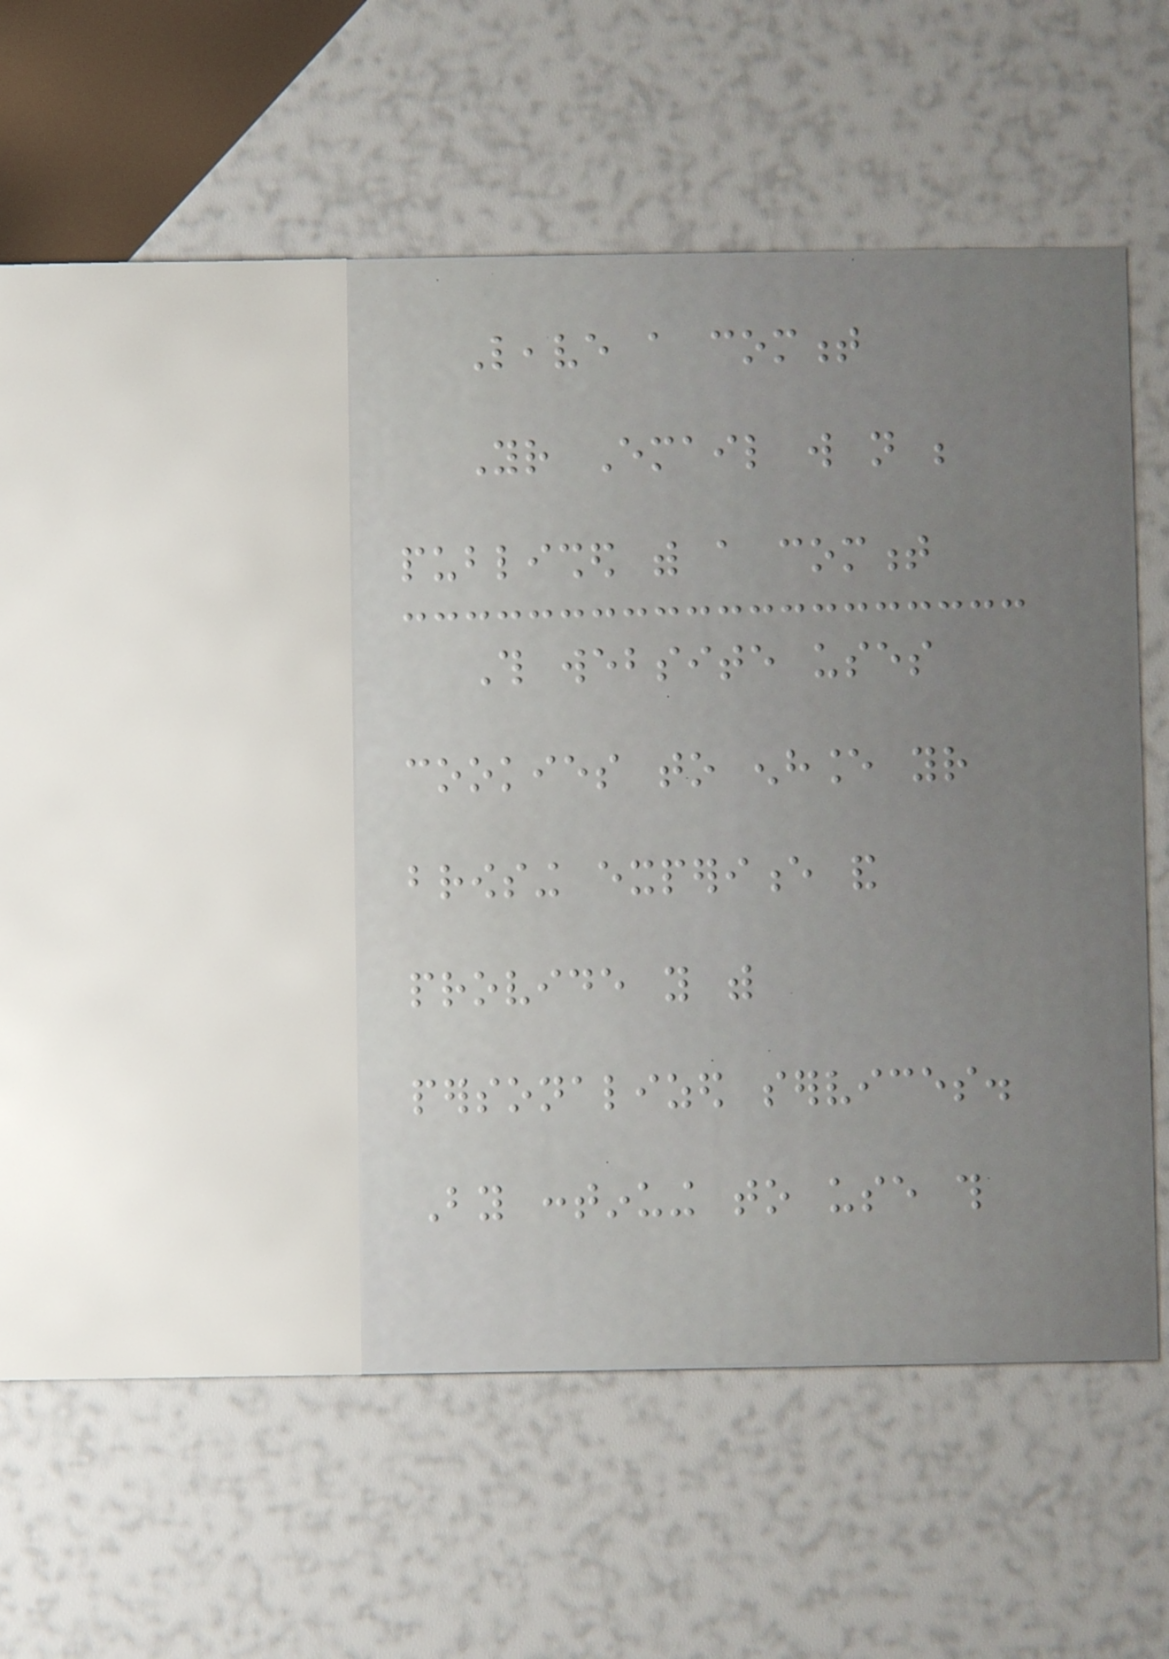Leave a comment
Your Email will not be
published with a comment
This website uses
cookies to enhance your
browsing experience and
provide you with
personalized services.
By continuing to use this
